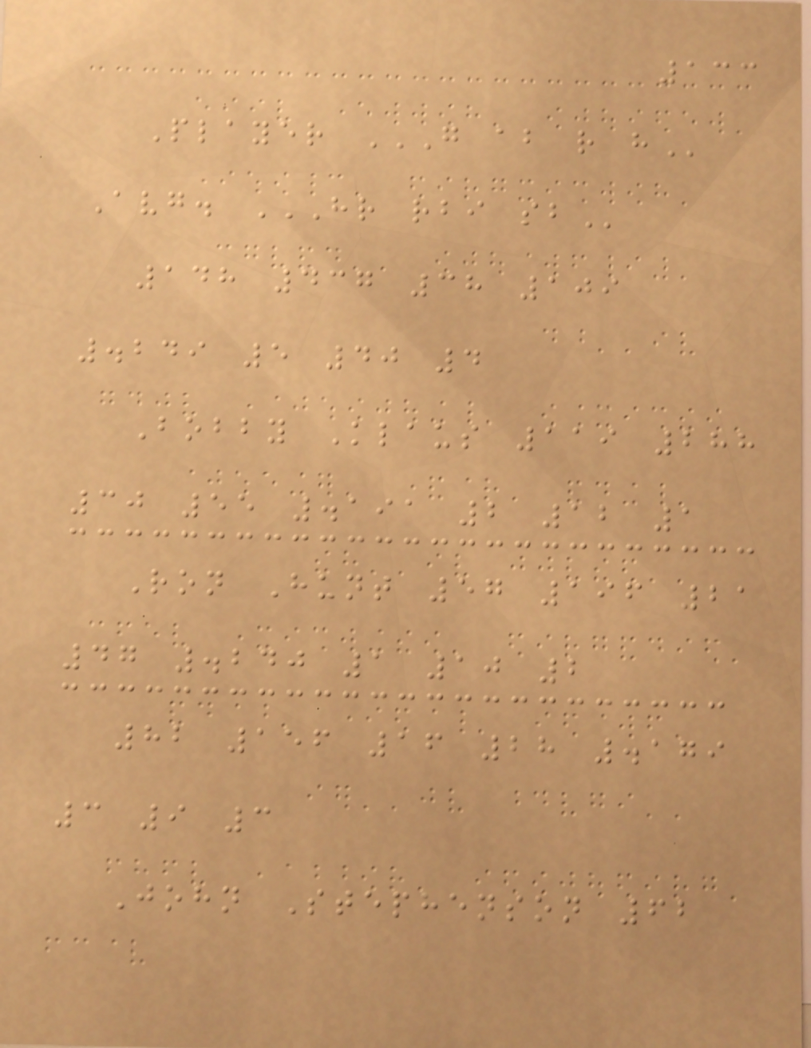133
Player G AB R H
Avg. HR RBI SB
148 437 38 109
.249 5 40 4
Bobby Klaus 119 288
30 55 .191 2 12 1
Ron Hunt 57 196 21
47 .240 1 10 2
82 156 16 28 .179
3 9 3
John Stephenson 62
